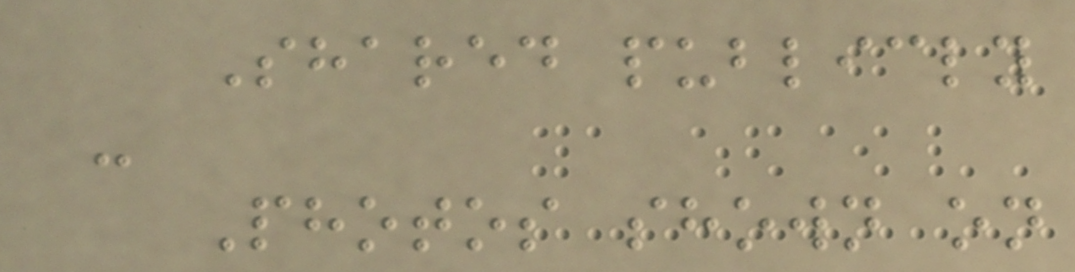Shared publicly
-
Photos shown on
